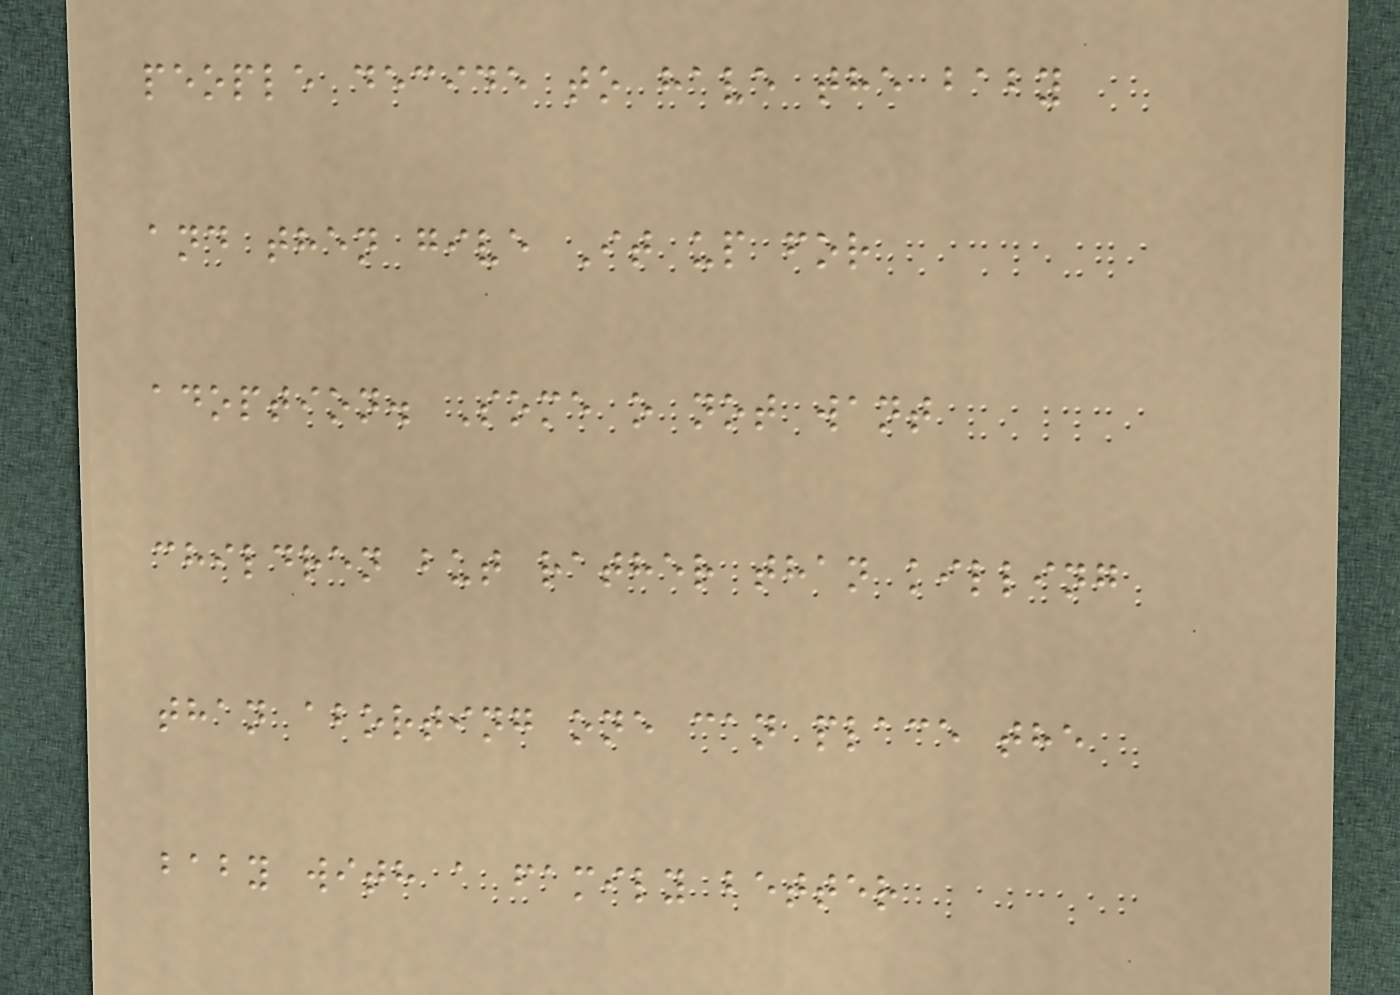people decide to have the baby
and then give It up for
adoption. Some o not want
children but rather than killing
than aborting one can place the
baby with a family better
